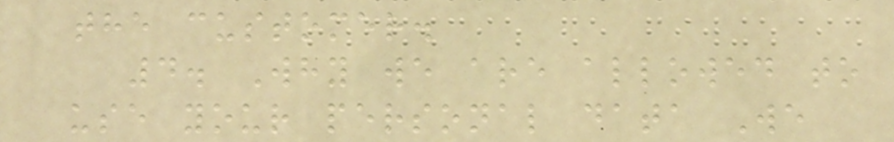the customer.
4. Why we are allowed to
use your personal data We
